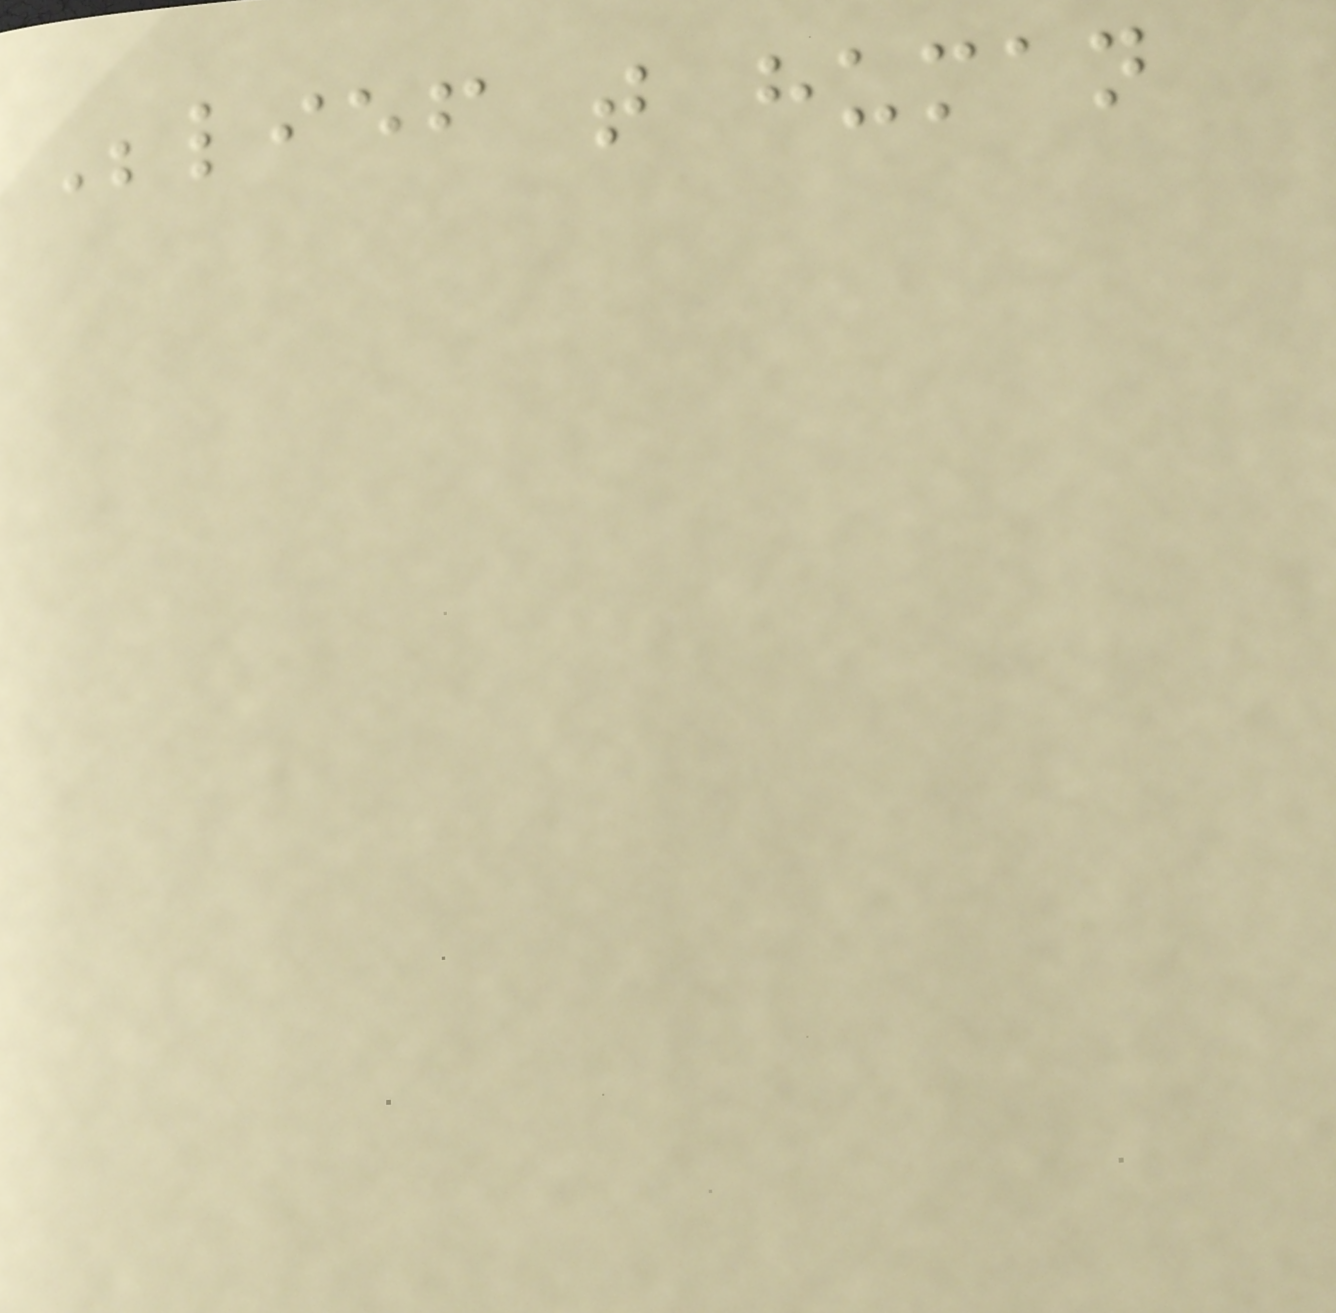Belief that human
